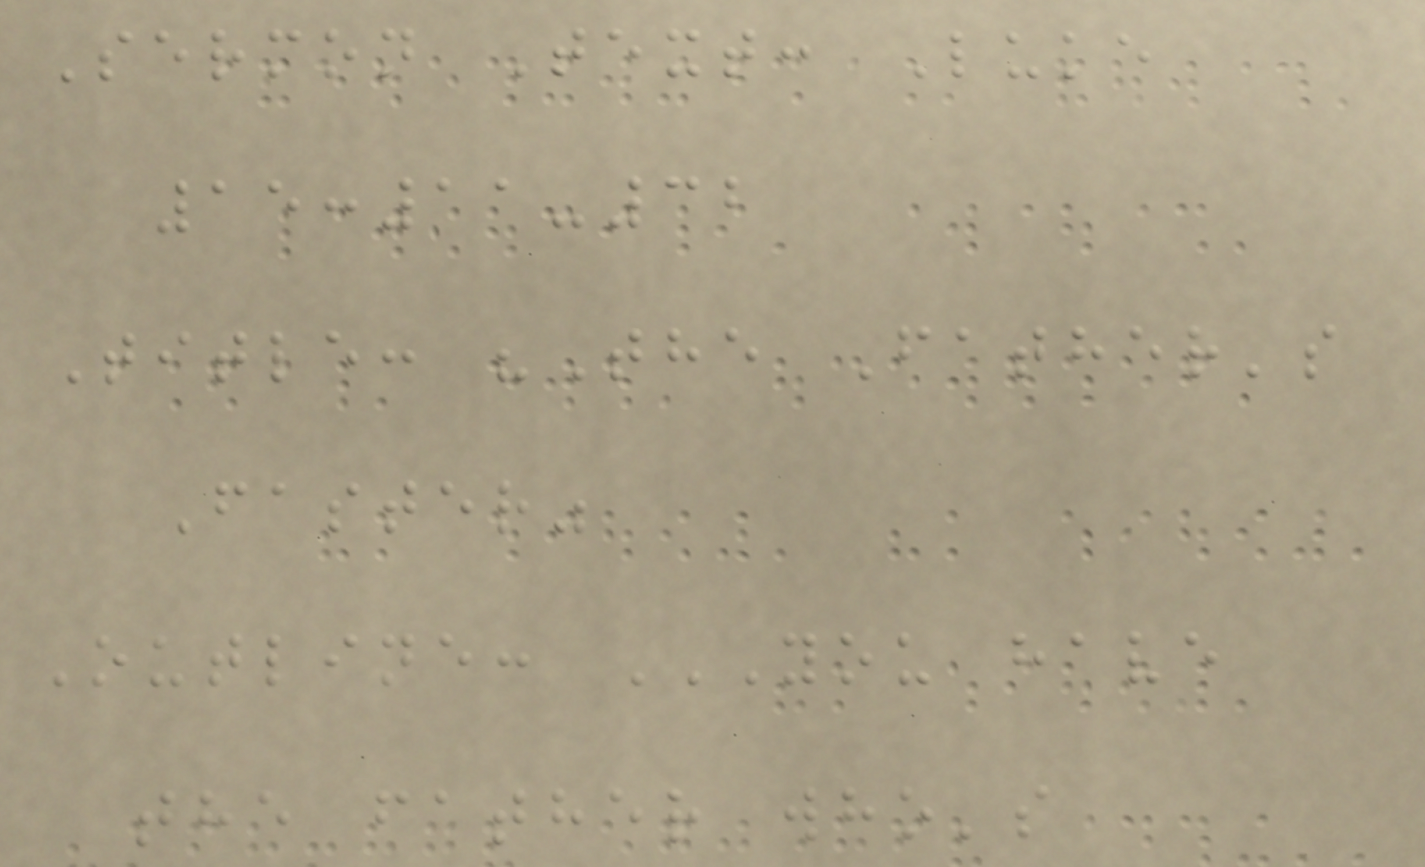Sermon Text: Luke
15:11-32
Title: "The Father's
Faster"
Outline: YOU HAVE
THE FATHER WHO'S
